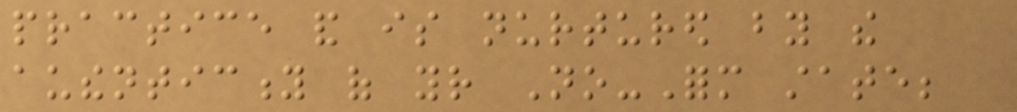practice and is nurtured by the
authenticity of your No-Form state;
